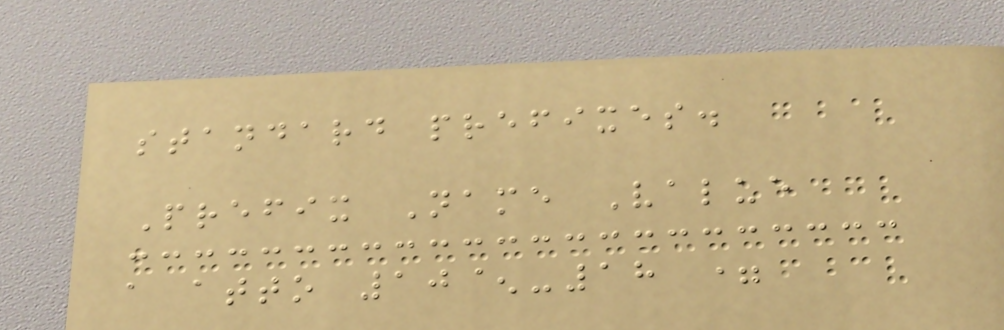standard prefixes.
Prefix Name Value
a atto 10^-18 =
